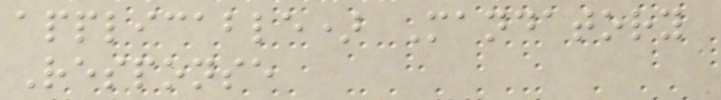applicable) Mandatory
Response
